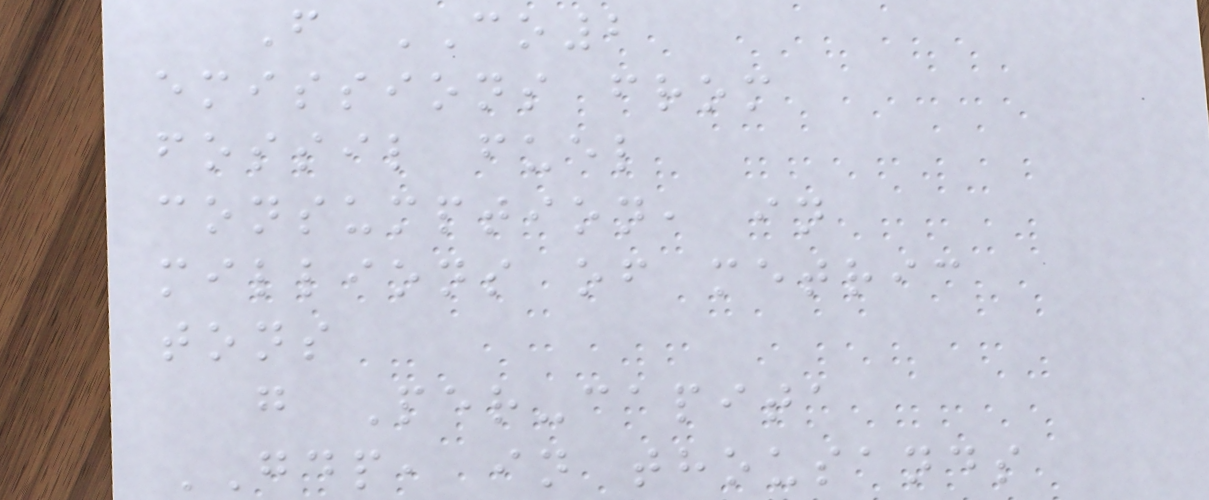F CO2
emissions from
fossil fuel
consumption, in
millions of metric
tons
g Per-capita
GDP, in thousands
